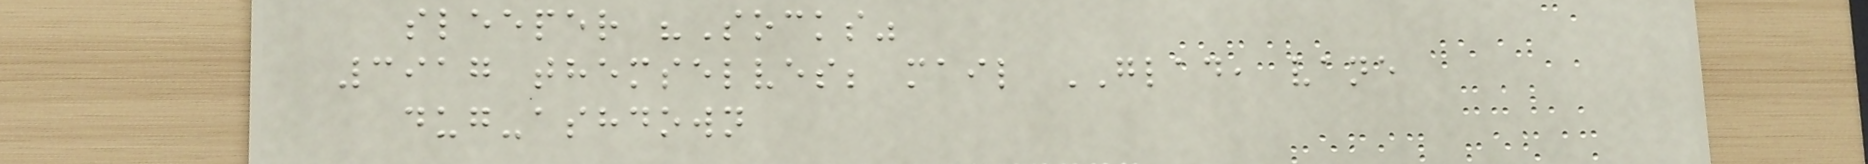sleeper "Socks"
3917 themselves; mail GLAD, vane
dug-ashdown
